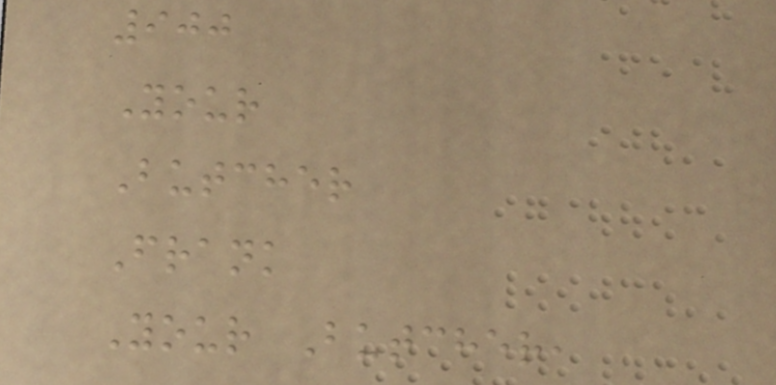900
Your
Butcher
Frank
Your Butcher,
